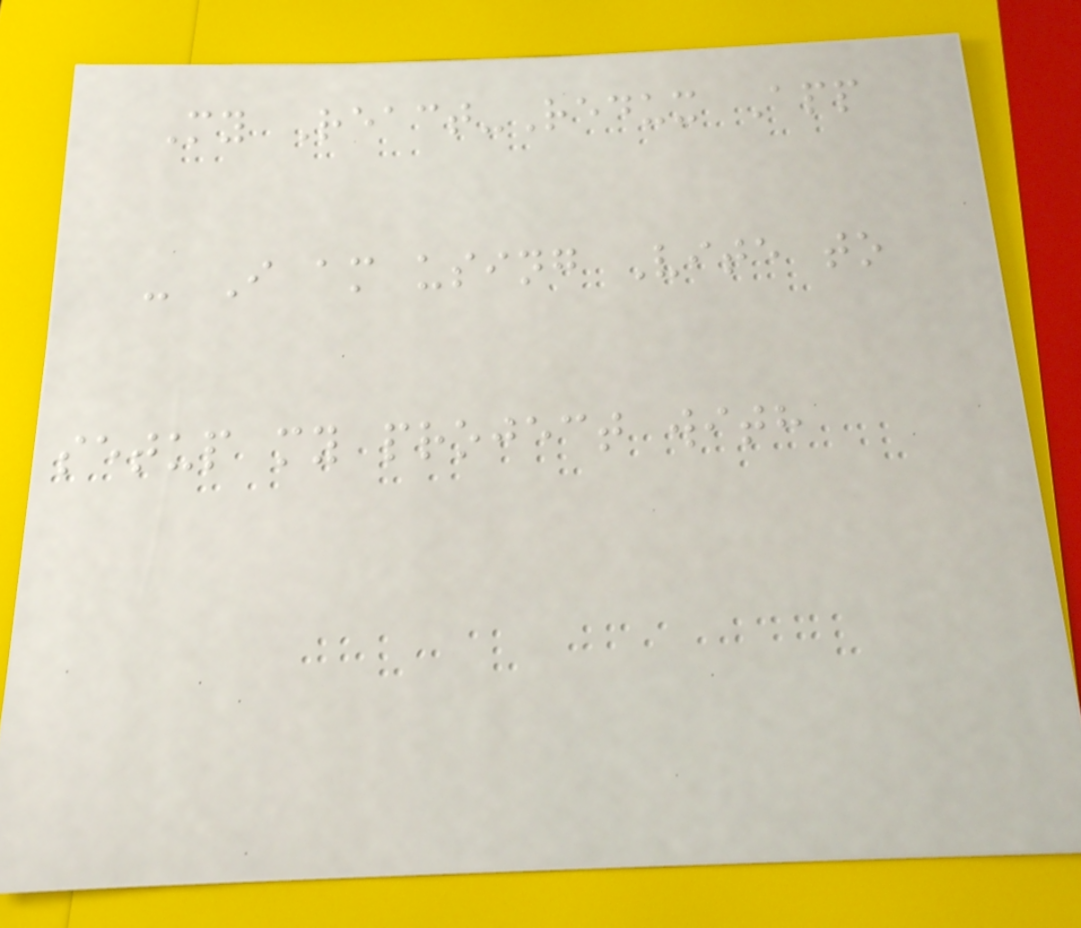My React-Redux App
- I am using Vite to
setup my project with
